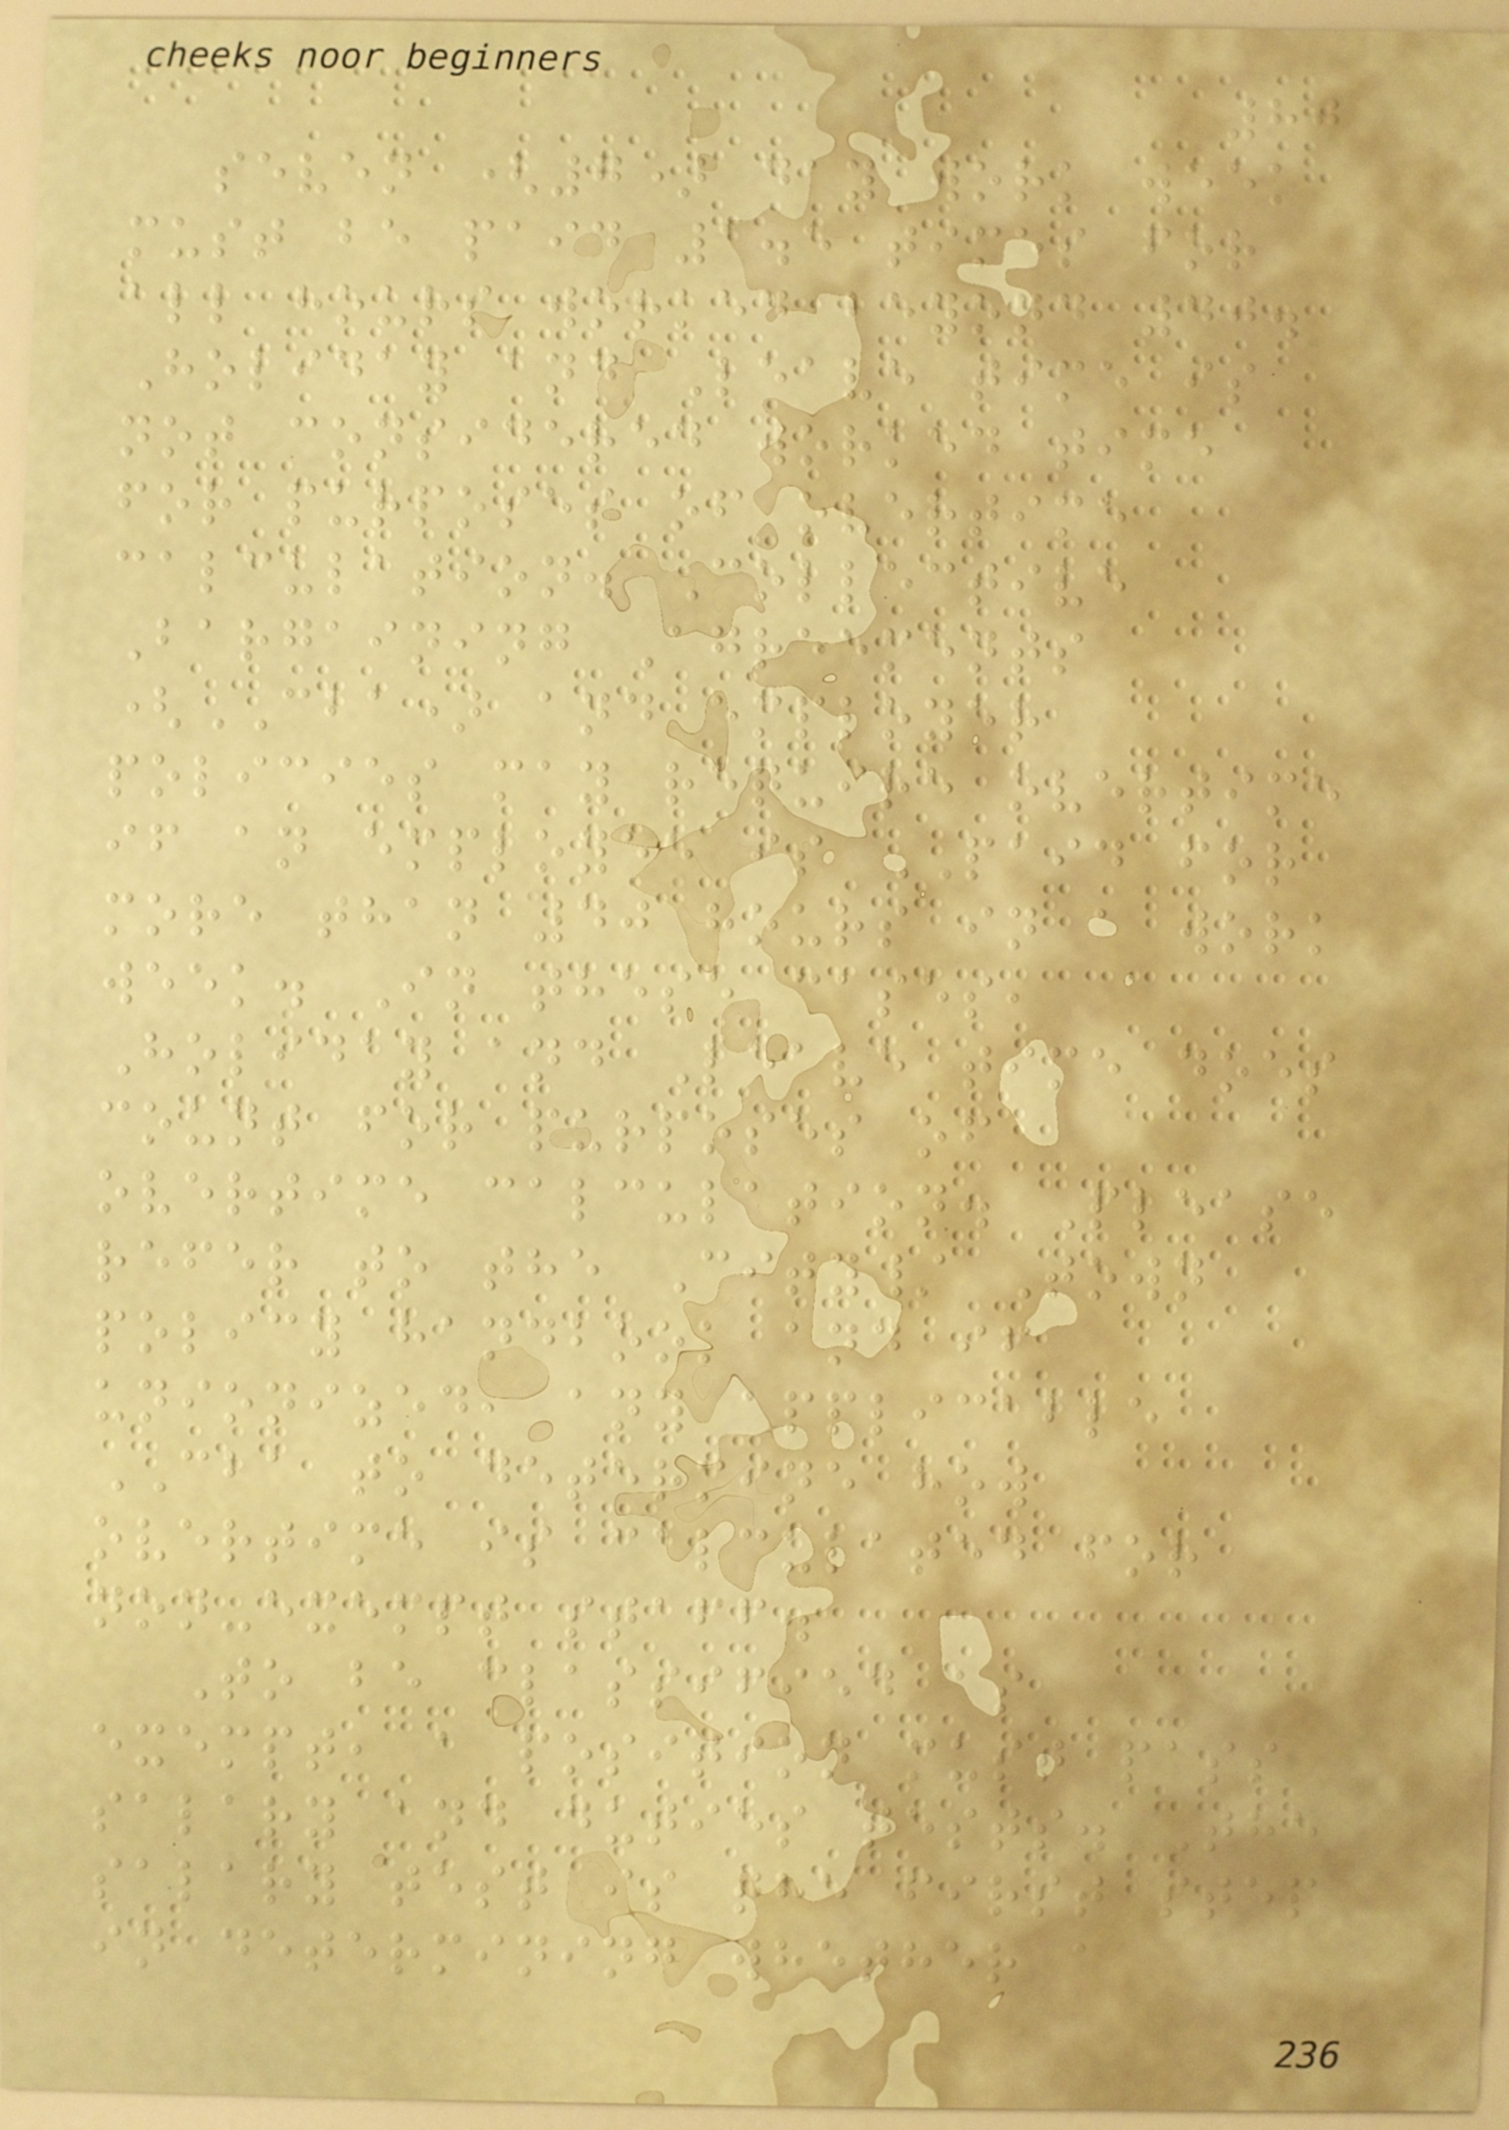80
seven (7) day work week
must be paid 1.5 times for
all hours worked beyond 40.
Holiday and Leave time is
not considered worked time
for purposes of overtime
calculation. Collective
Bargaining Agreements
(CBA) and employer
policies may require overtime
if an employee is PAID for
more than 40 hours in a work
week. In these cases,
Holiday and Leave time does
count for purposes of
overtime calculation. Please
refer to the City/ Town
policy handbook and if
unionized, any applicable
CBA to determine how
overtime is calculated for
non-exempt staff.
To be classified as
exempt, a position must pass
salary and duties tests. The
salary test is the first step
in determining whether a
